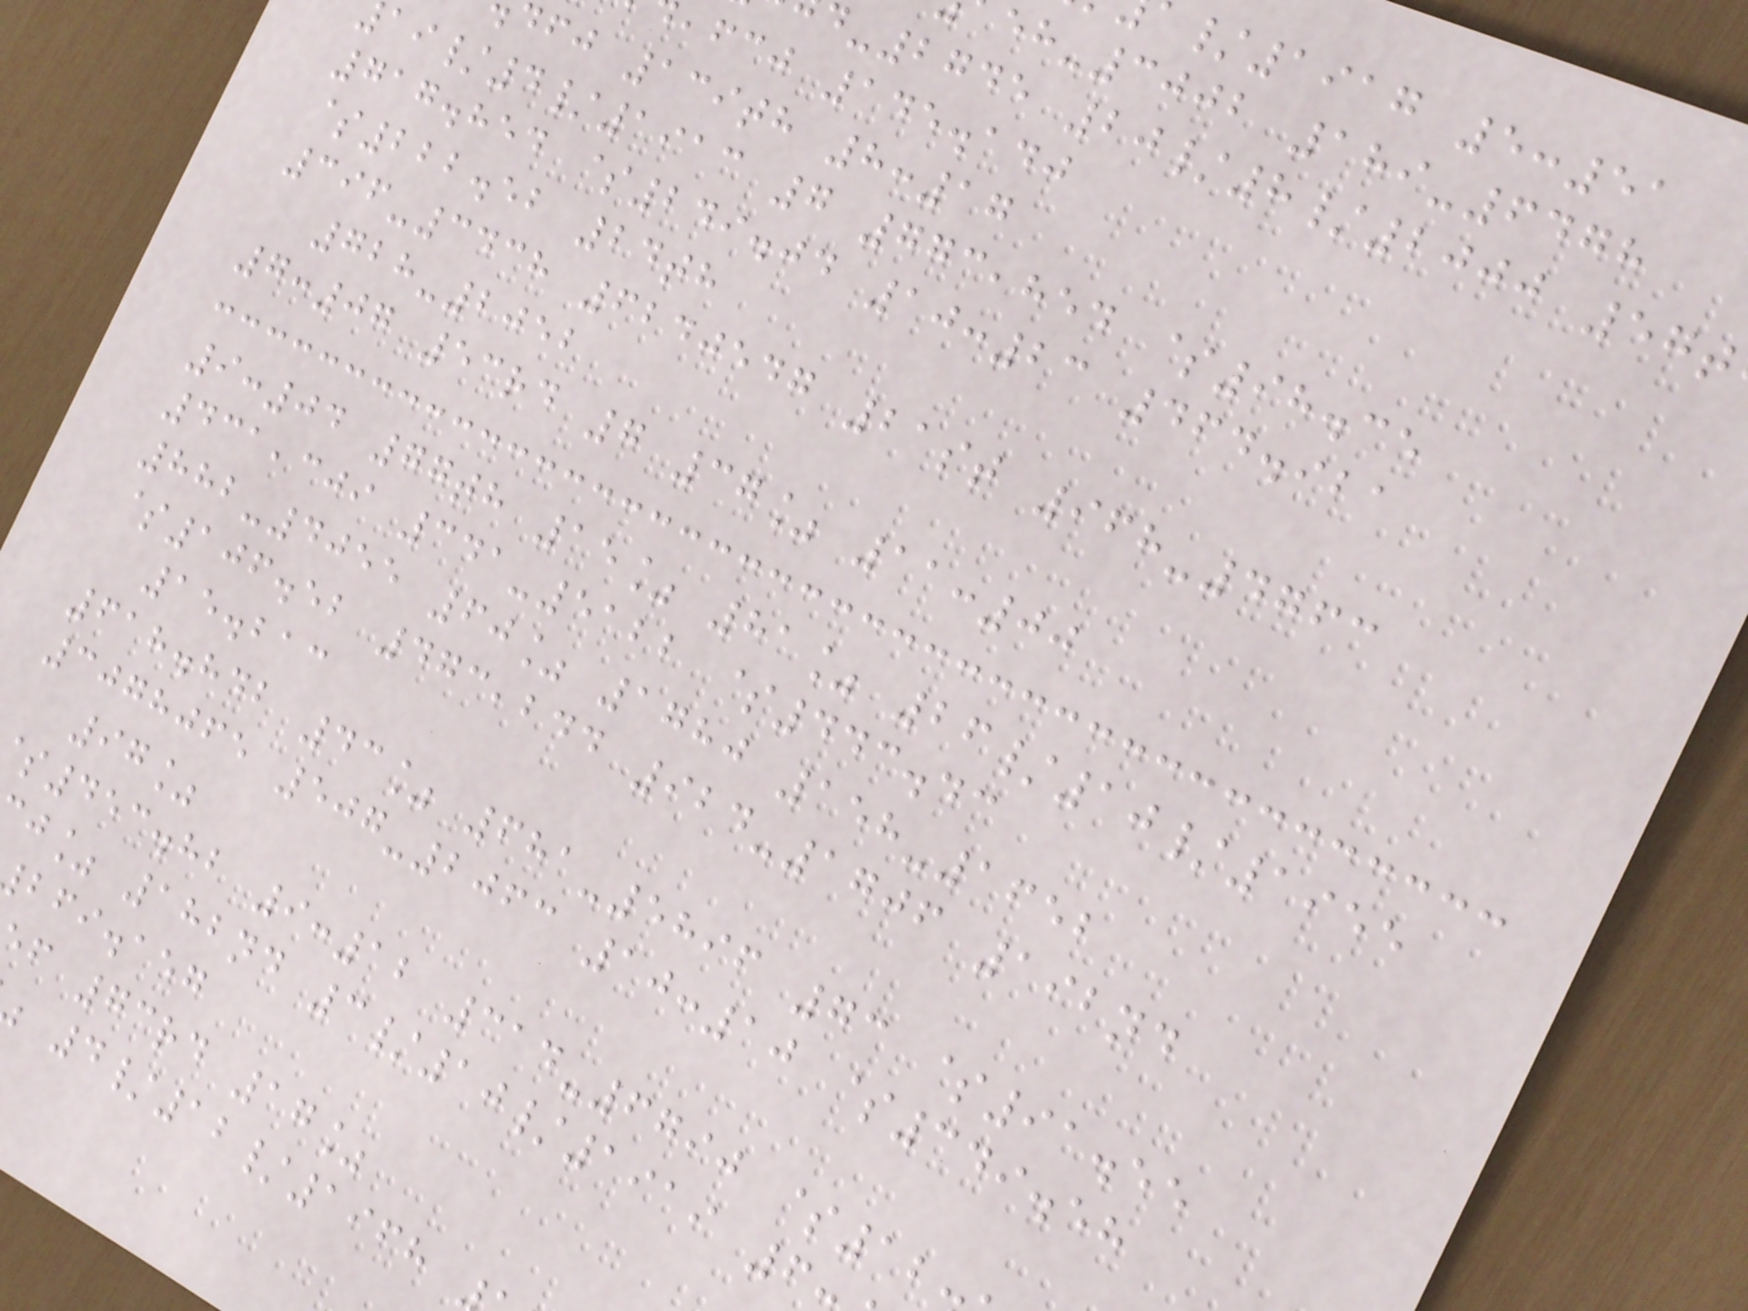/1917 5:51
-3002 189-6478
-2745 20/8/2000 57t
,fcj 145.140
dfj 139th 8:17
/4/1913 7 773,854 $98.35
717.854 $249.04 10:23 464.921
$222.52 24th
396-3438 6240547 21st 968-4763
728-2052
7:07 53rd 7 37% 11:00
9:04 77th 15% 81% 26/10/1955
431,309 341-5122 $443.43
882-4055 60% 1780 158-1652
$106.52 473,244 924-1706 192nd
15.213
618.842 43% 681-5896 73 $91.55
3078065 507-2063 10:10 $349.58
97%
453.82 9:12 314-6790 $12
j% 182nd 3/10/1919 6
bfi.aeg
f 73rd 17%
4/12/1968
